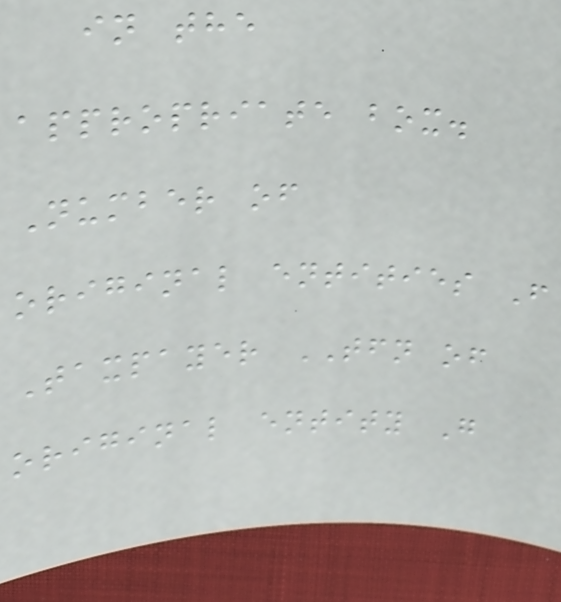in the
appropriate box.
Number of
original entities F
Taxpayer TFN of
original entity G
